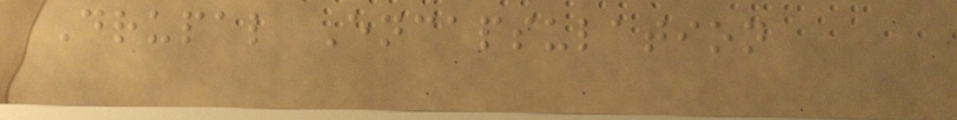Drupal Encapsulation
